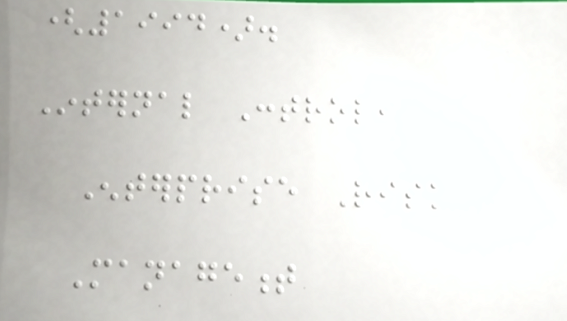(1994).
Internal Control,
Enterprise Risk
Management
